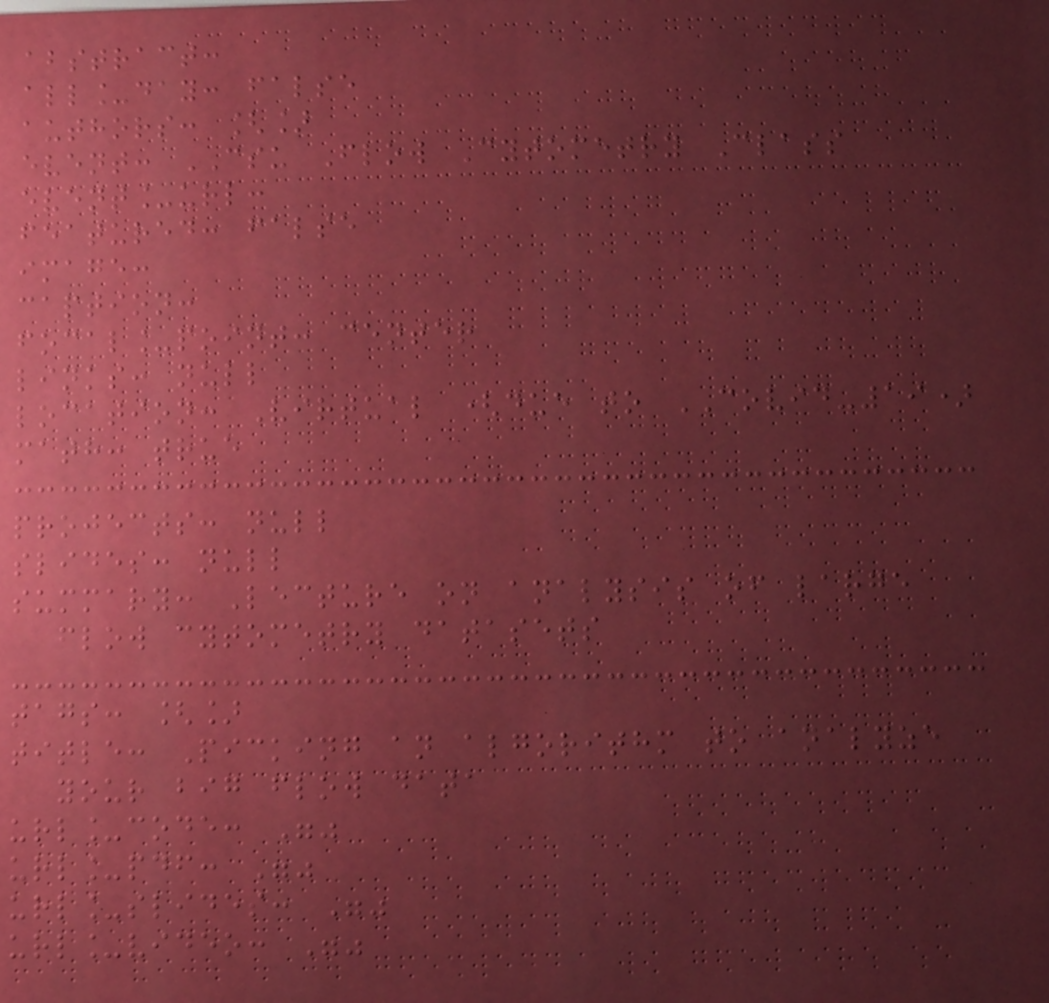abstract:
all_day: false
authors: []
event: CSU Flow Cytometry Class
event_url:
featured: false
image:
caption:
focal_point: center
links: null
location: Virtual (due to COVID-19)
math: true
projects: null
slides: null
summary: Lecture on analysis of large
flow cytometry datasets
tags: []
title: Picking an algorithm to analyze
your big flow data
url_code: ""
url_pdf: ""
url_slides: ""
url_video: ""
